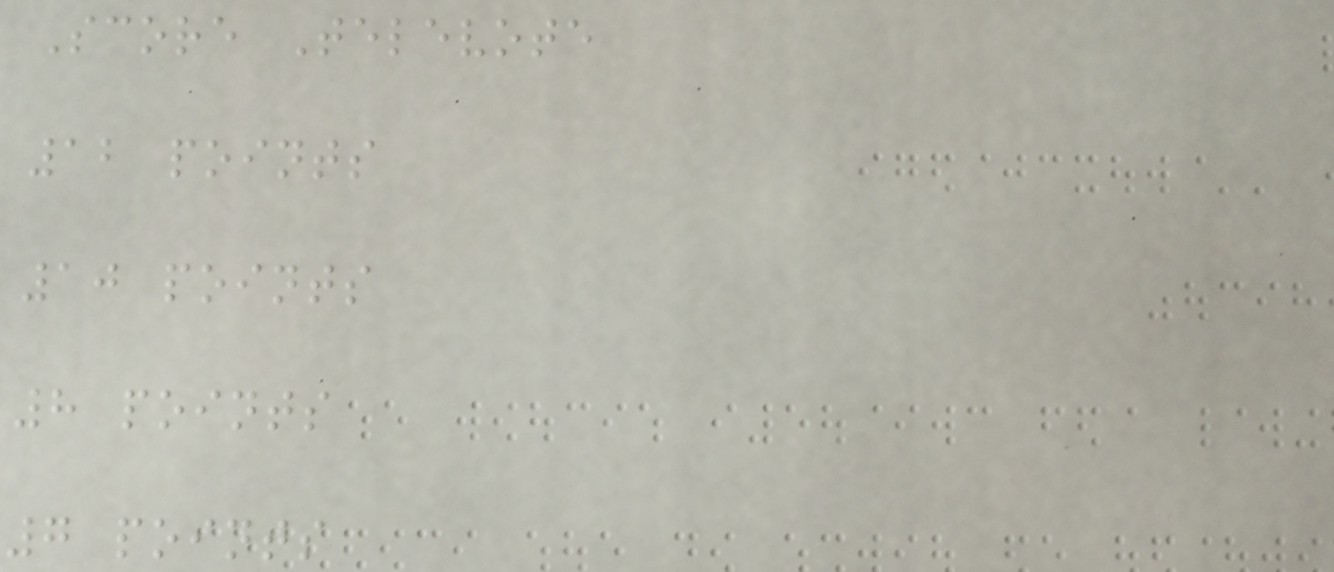Score Televote
12 points
10 points
8 points
7 points
